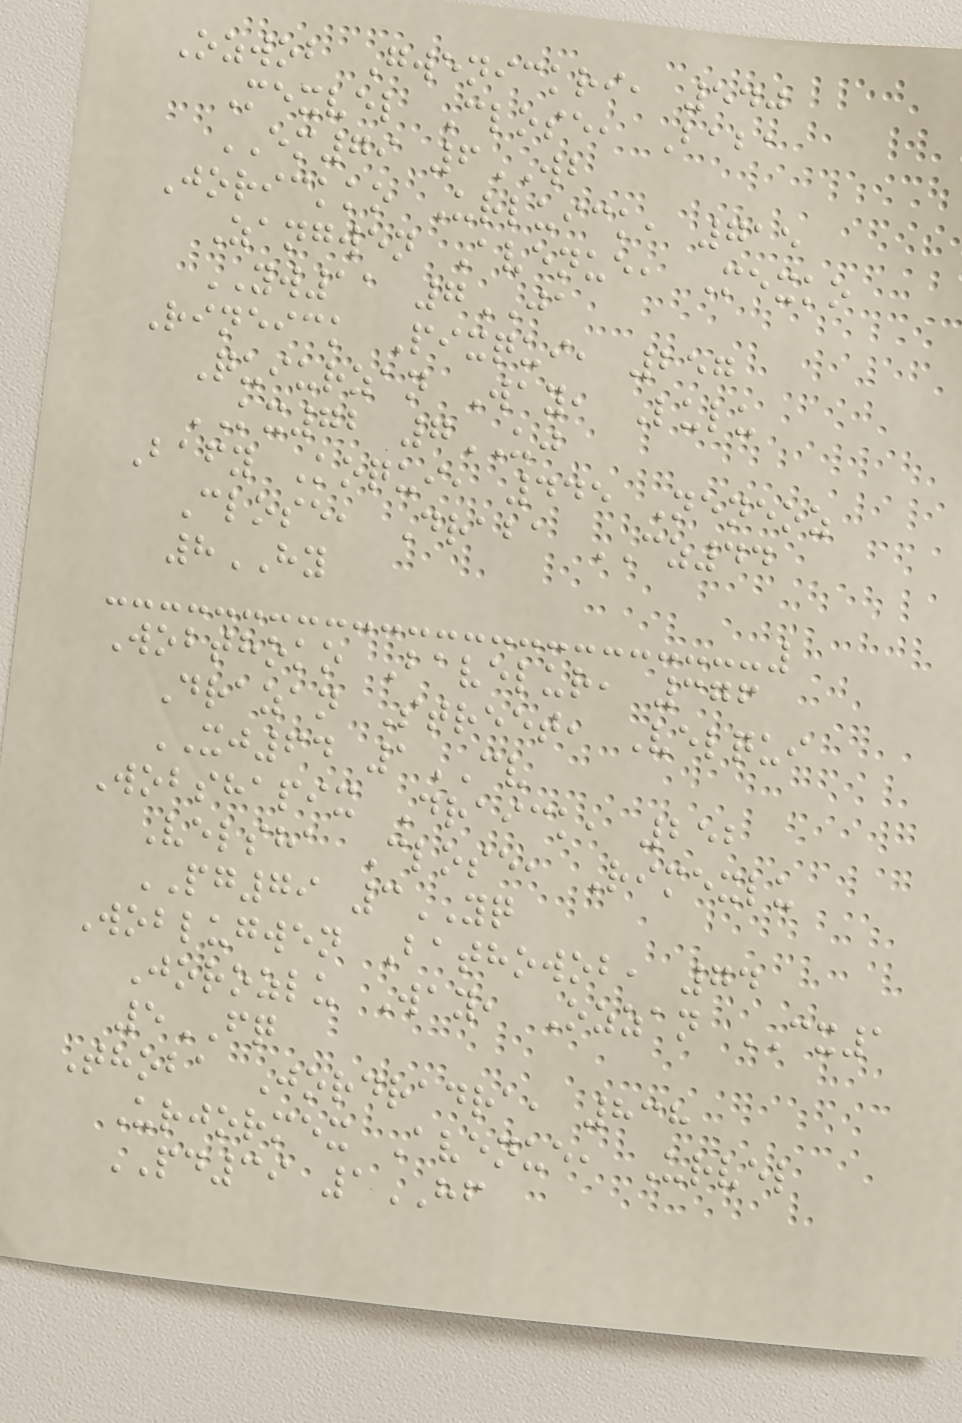Ozwob Gwenickri, 540
Mexvel Close, Baba
EM79 6WB
Jorickko Urluick, 715
Zangwen Avenue, Mexko
YW11 7JA
Rineick Pixqui, 257
Quiurzan Way, Lulu
KX72 7UJ
Bafy Koqui, 445 Neneoz
Close, Draba CZ44
8HY
Wobthoko Bavelur, 376
Drazan Street, Velqui
XJ64 1CV
Wobshapix Draick, 252
Velsha Close, Rimexlu
PG79 3YQ
Woblugwen Bathowob, 74
Jorozlu Way, Ozzan CX1
5FQ
Thoba Jordradra, 838
Urjormex Avenue, Urvel
PD39 1HF
